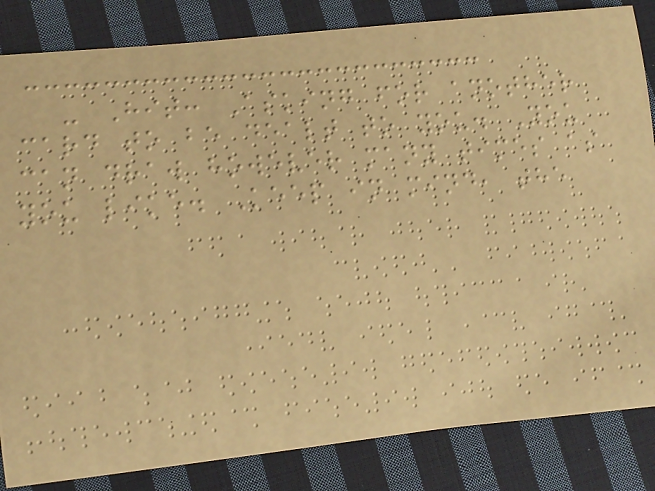- Hit: Asking for another
card to be dealt to you. You
can draw however many times as
you like. Keep in mind, the
